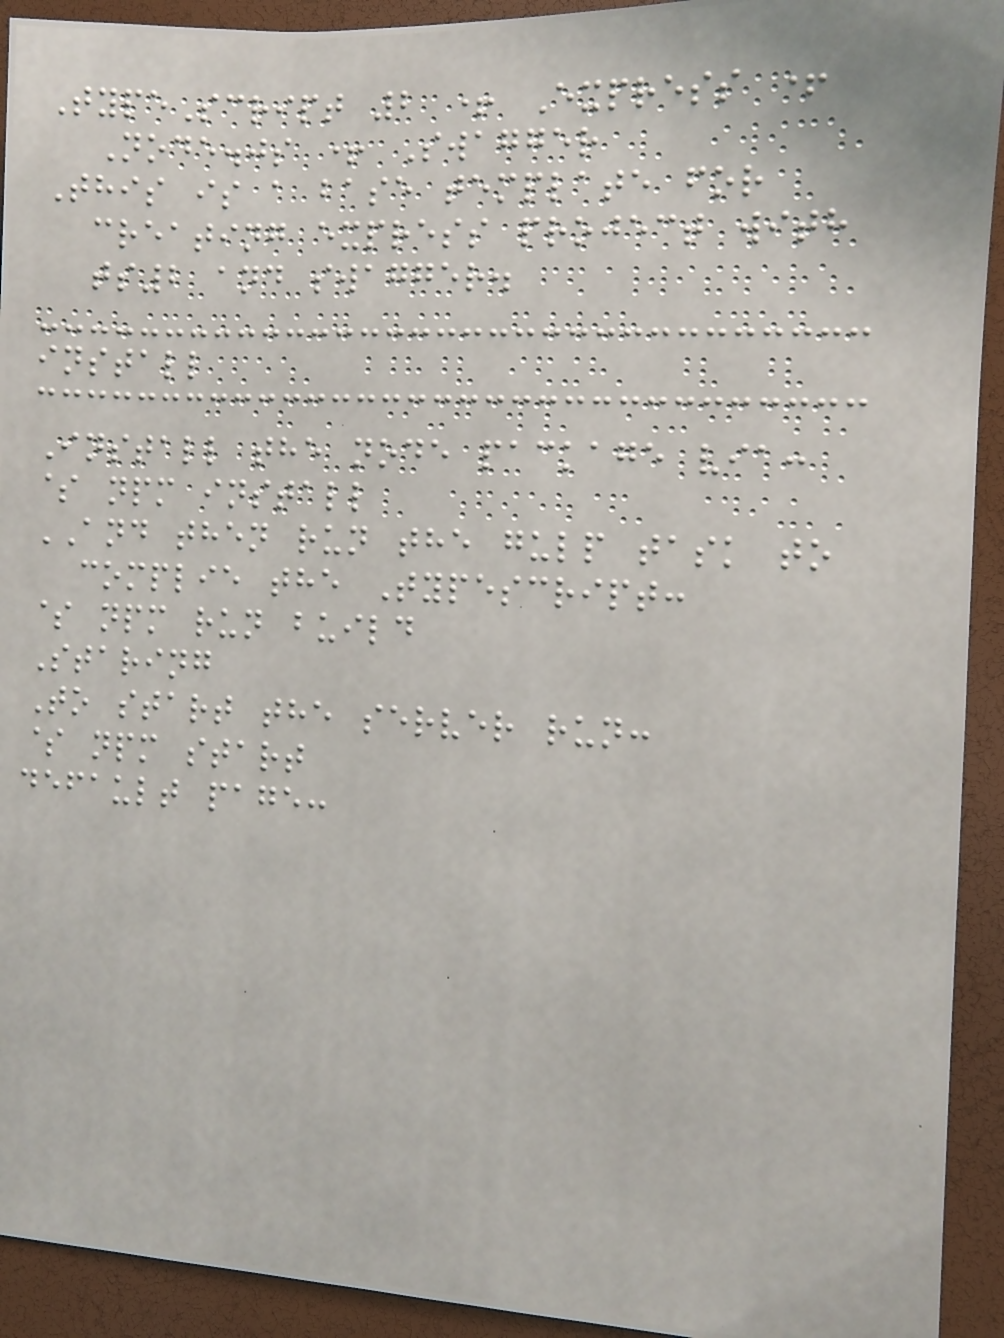TypeScript 2 + Express +
Node.js + Swagger
This is a base template for
creating express project with
ts2 and swagger.
install
Install the node package via:
$ npm install
AND then run the gulp task to
complie the Typescript:
$ npm run build
Staring
To start the server run:
$ npm start
default page:
